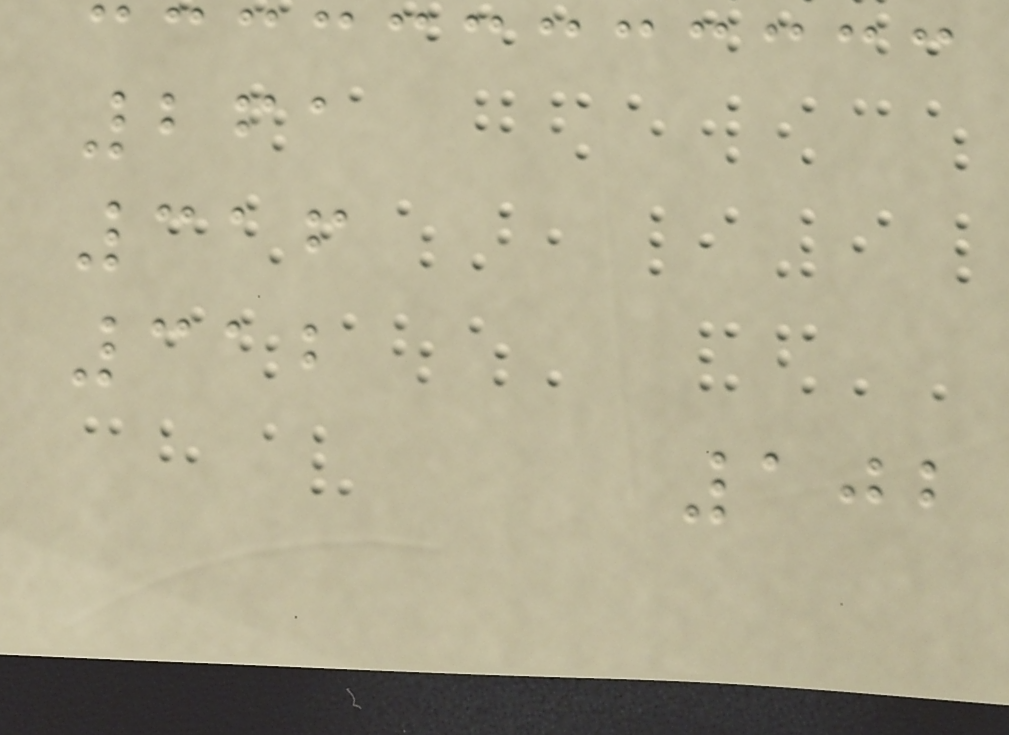261
316
312
102
